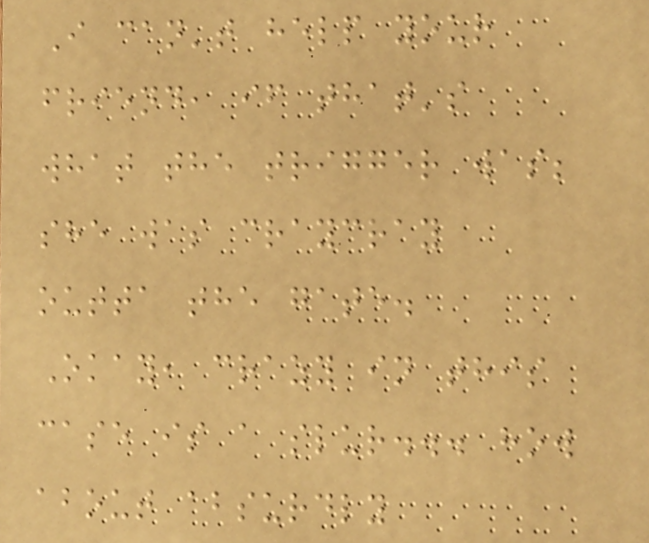I can't help your
friend, if that's
what the trigger was;
she was craycray
outta the gate.
Okay, crazy in this
case is a slur... how
about absurdly
